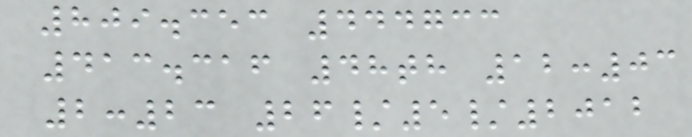809.353 444733
413.316 48th 12:03
2:23 26/5/2012
